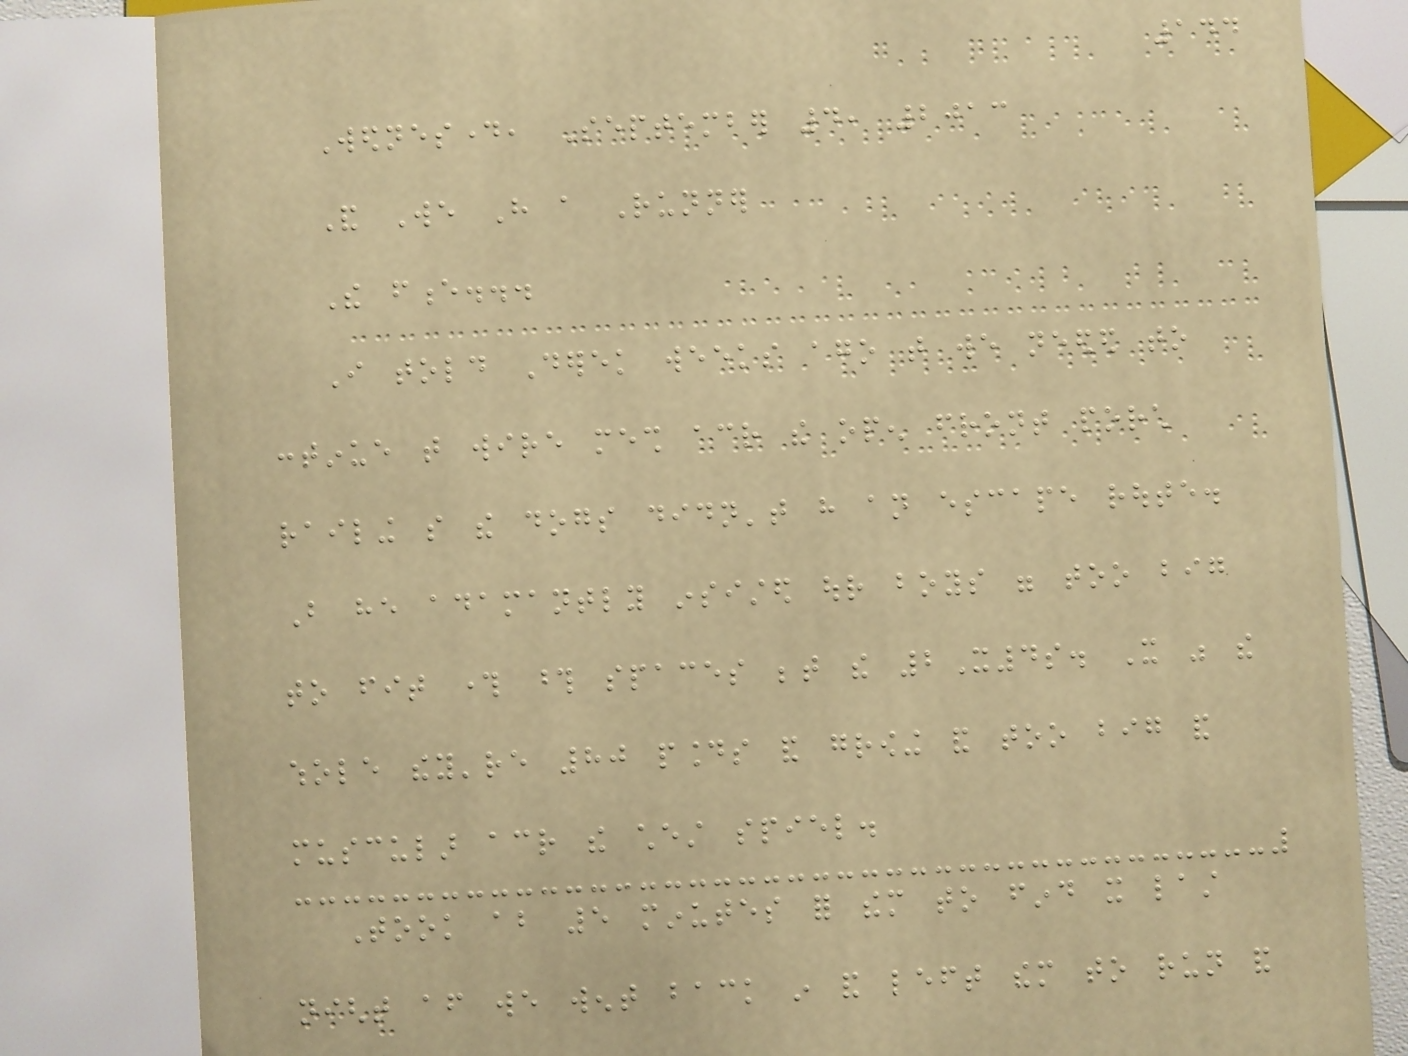144
Wednesday, September 4, 2013
And We Have a Runner
The fence...
I told Derek weeks ago that we needed to
continue that wire mesh across the open front porch
railing so the dogs didn't have an escape route.
But he adamantly insisted our boys were too big
to fit through those spaces between the 2X4s. It was the
whole they're 80 pounds and growing and too big and
muscular across the chest spiel.
Took about 5 minutes for them to find it last
night after we went back in and left them to run and
